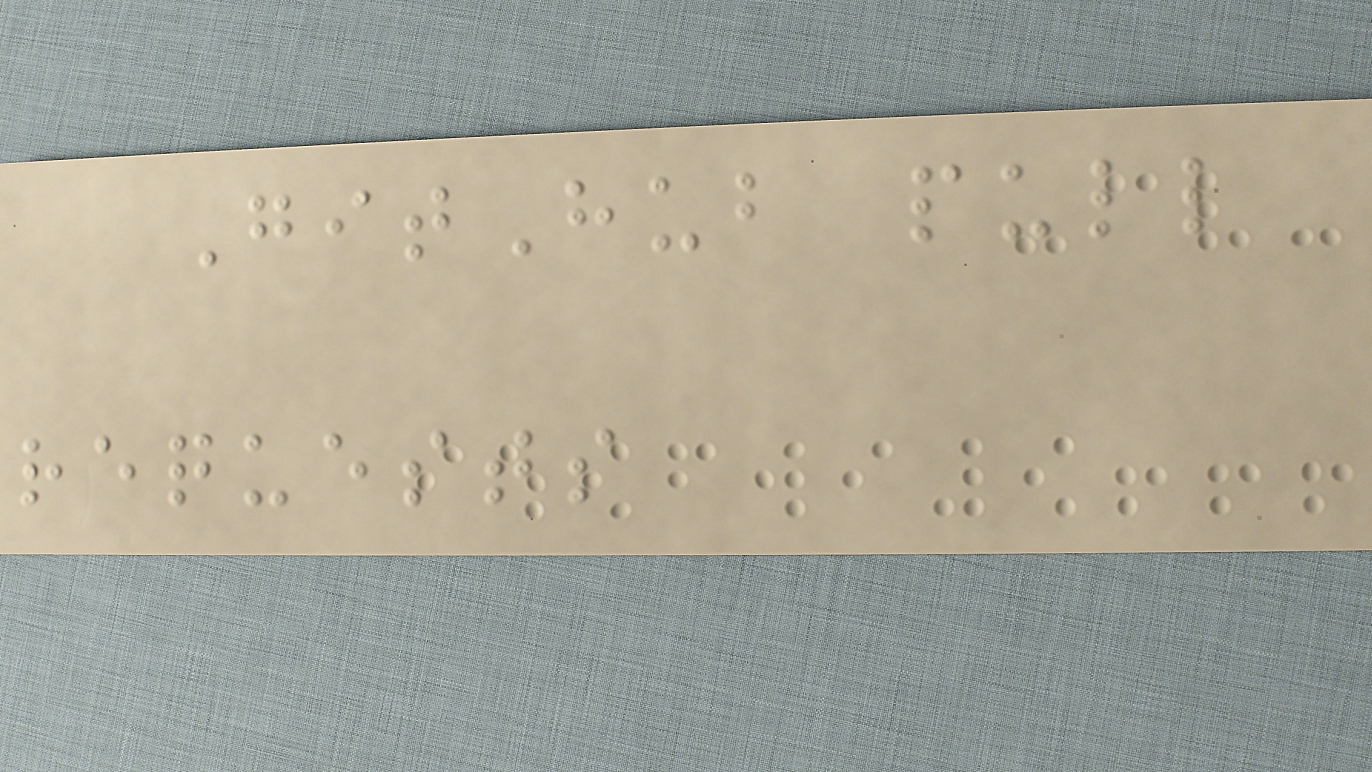GitHub pull
requests
